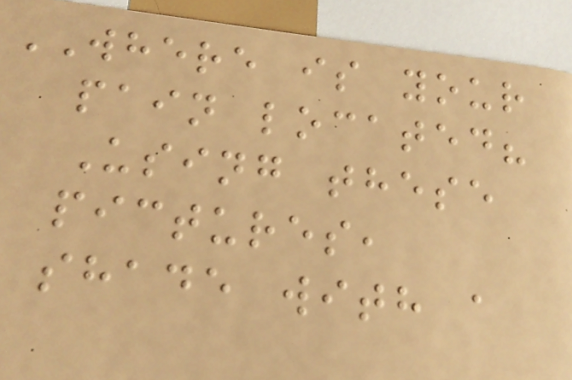WHERE is your
pain located?
Using these
pictures,
shade with a
